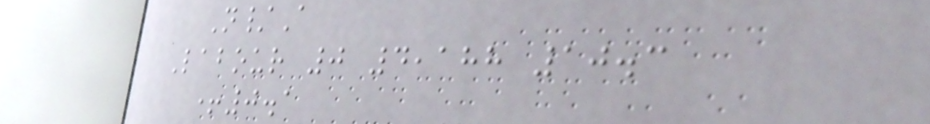N/A
Labour 0 4,188 10.3
+0.1
